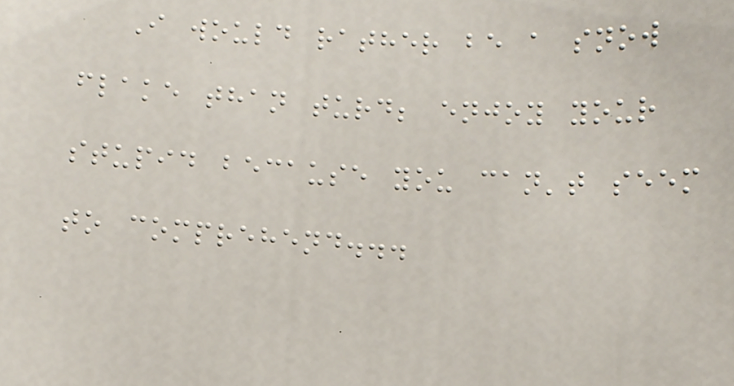I would rather be a snow
flake than turd; enjoy your
stupid because you can't seem
to comprehend...
